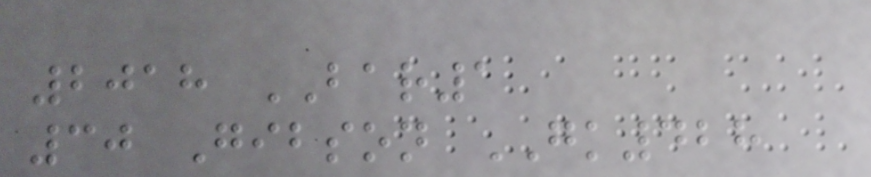2018 BAR1
30 Gibson GK428
